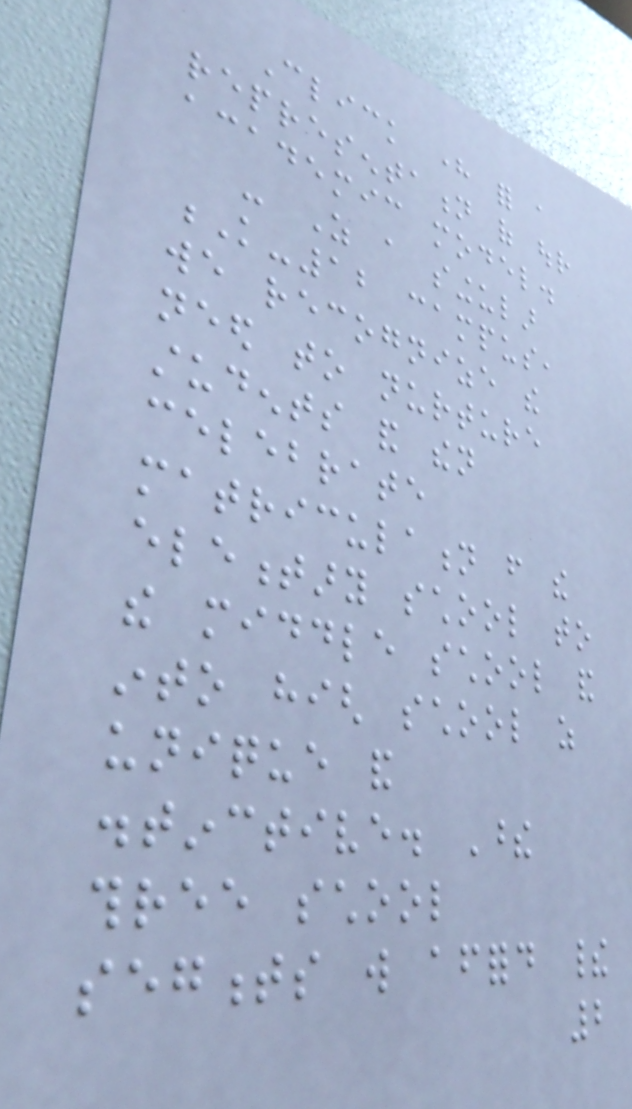Click here for a
representation of our
academic model.
- As a singular
K-12 campus,
we recognize the
need to nurture
students and then
celebrate
matriculation from the
elementary school to
the middle school and
into high school as
unique and
distinctive. These
three school
segments will afford their
2
